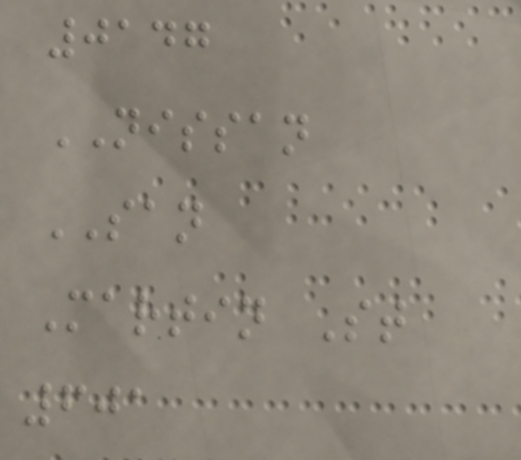0147
NISSAN
SAN
Martin St
601
